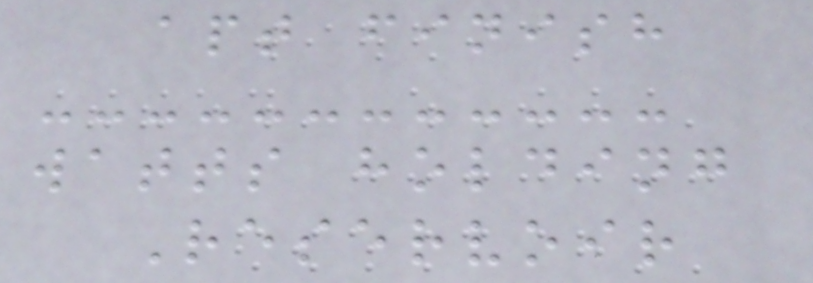apt finish
watts holding
Reservoir
